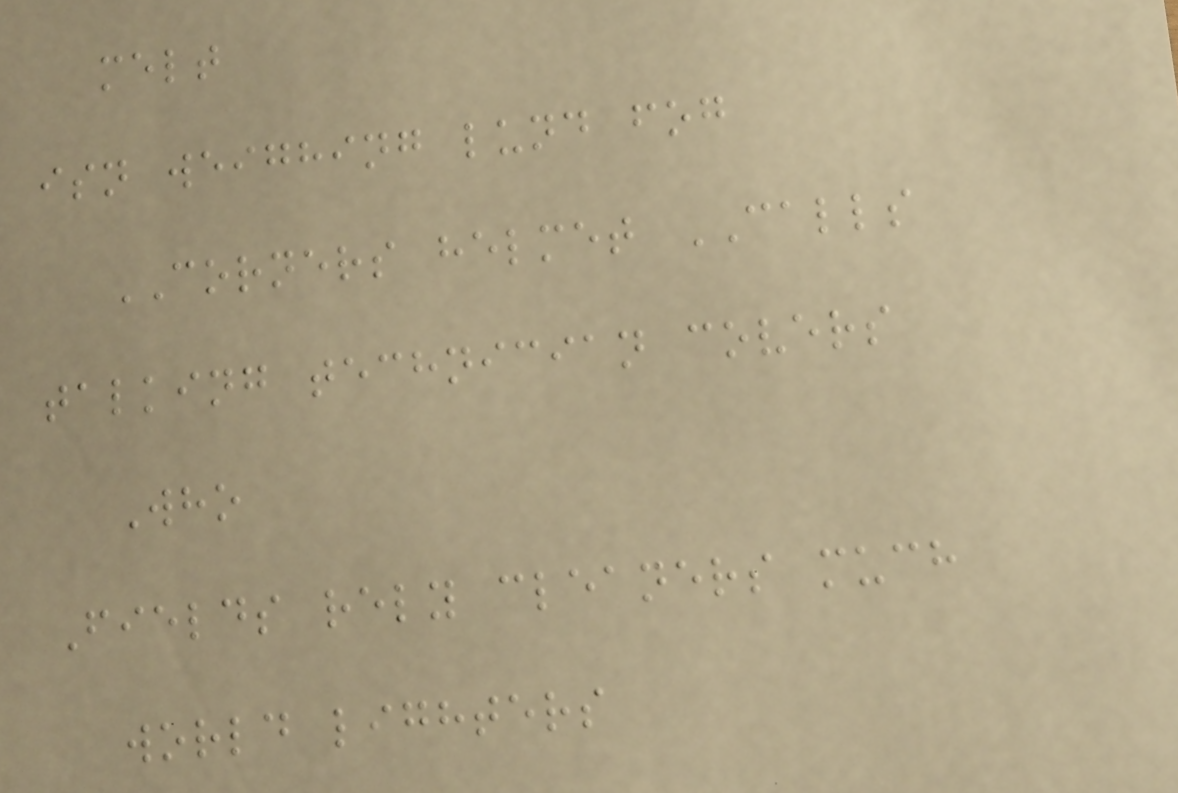melt
isn weighing lund fog
CORNERS helmet CALLS
talking technician covers
Who
Fields rely cleaners much
world lighters
